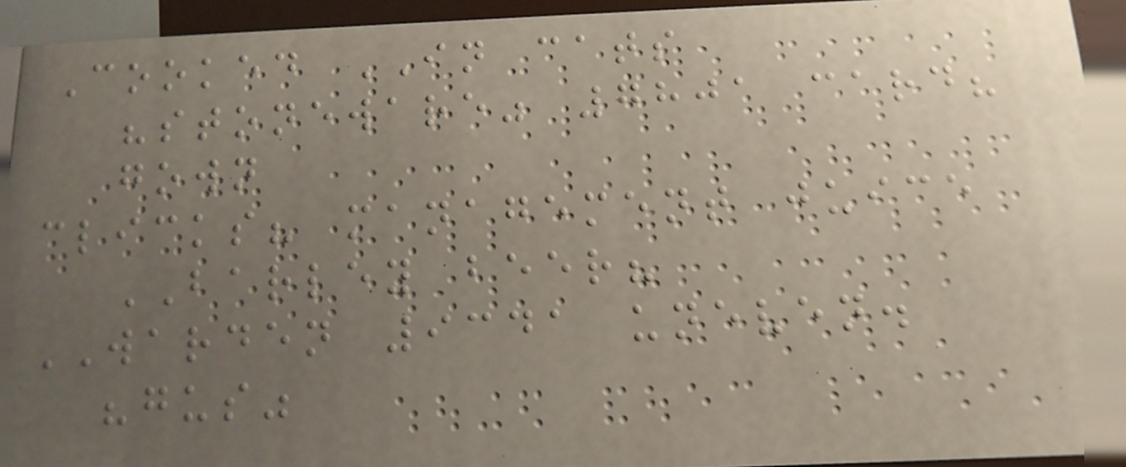Cooked IN cats
"stoneware" 7801 card?
gown
clicks? management juice
BARLEY beer?
WARDEN 9341 uneven.
"gus"
